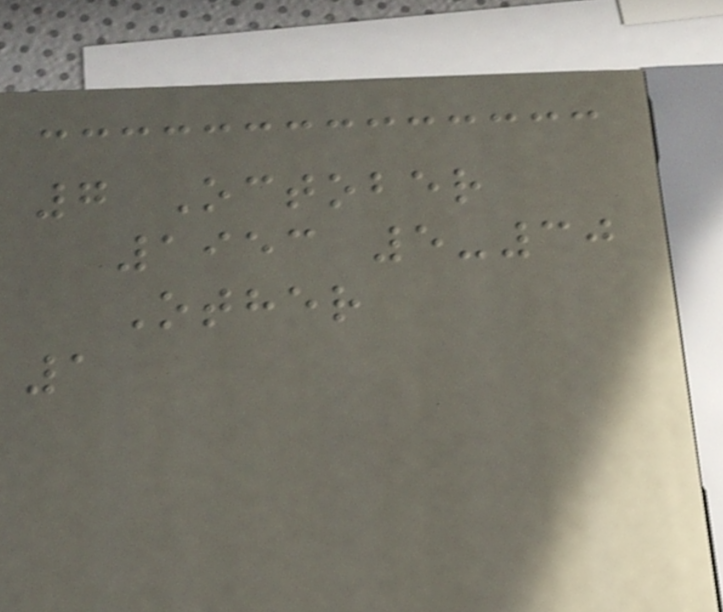7 October
1953 5-30
Other
1
